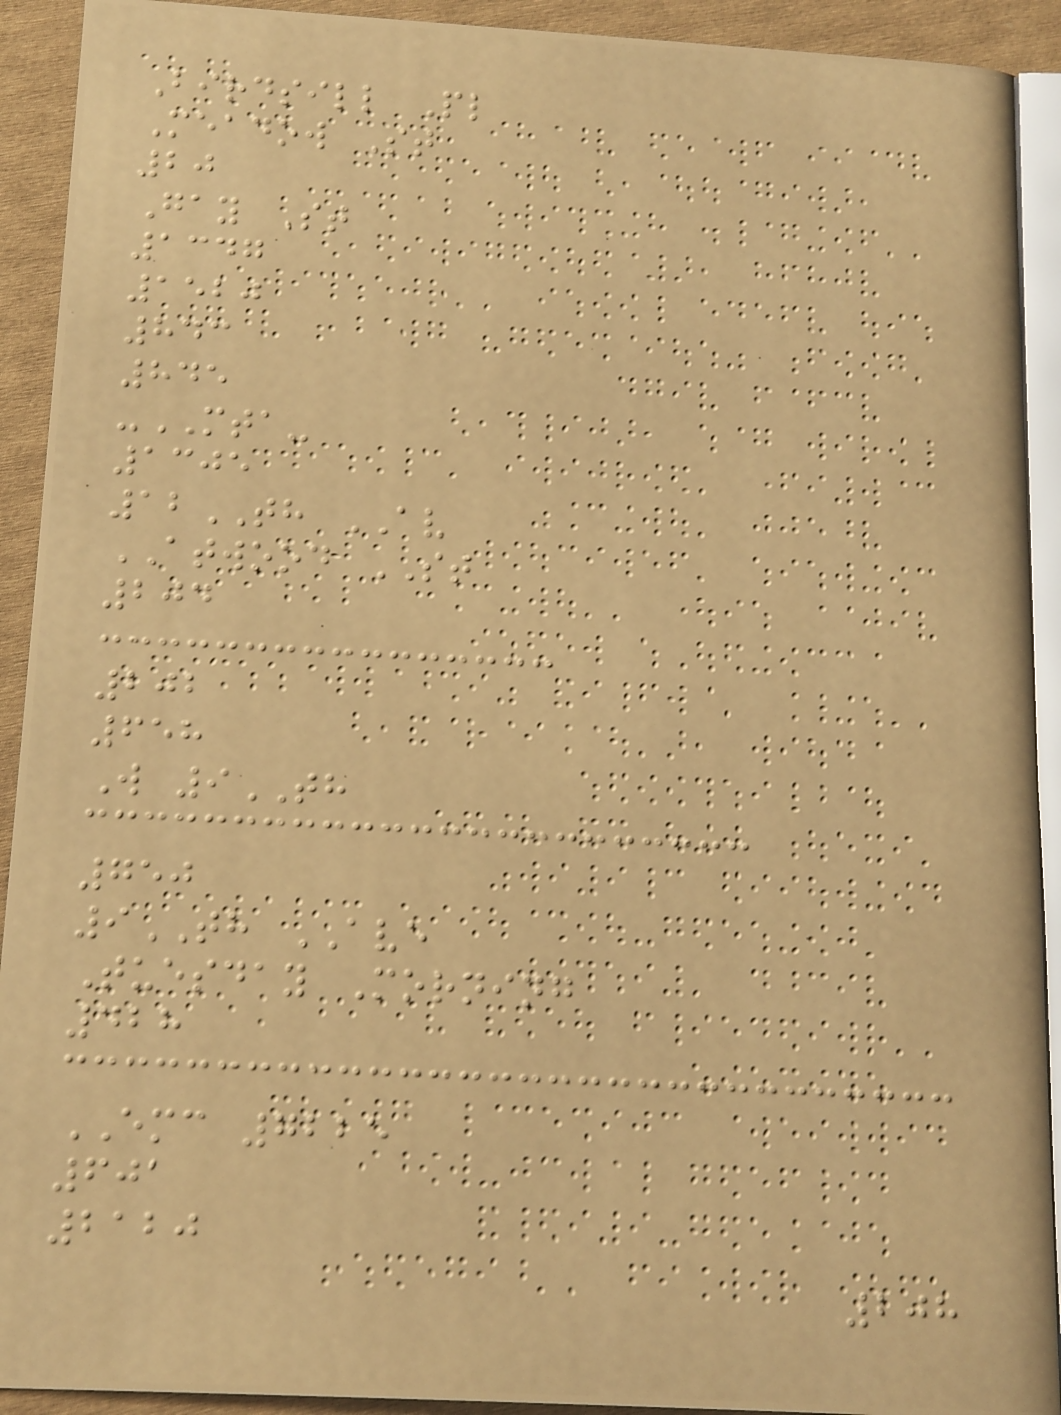Birdsill Pl
Meadow St
20
Gay St
1347
1520
843
845
-MTA-
1305
12TH AV
ATWOOD ST
204
202
658
W 9TH
750
9TH AVE
Tuesday Morning
428
EMC 7225
601
2120
208
